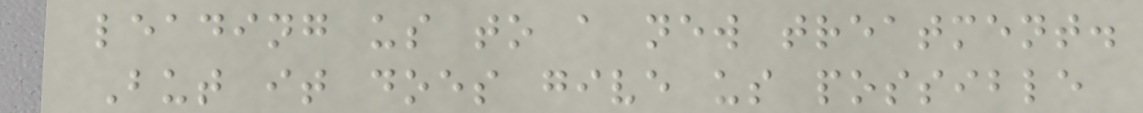leading us to a new treatment.
But it does give us possible
